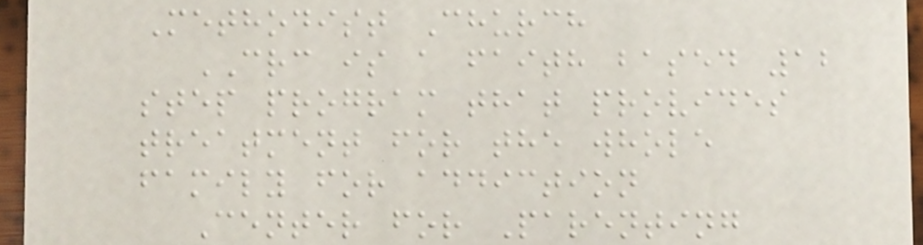Methodist Church
CRC is a faith based 12
step program that provides
treatment for the whole
family for addiction
Center for Parenting
